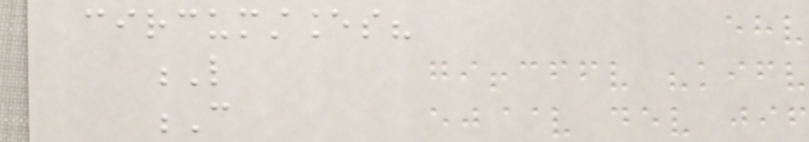circumstances?
L
C
